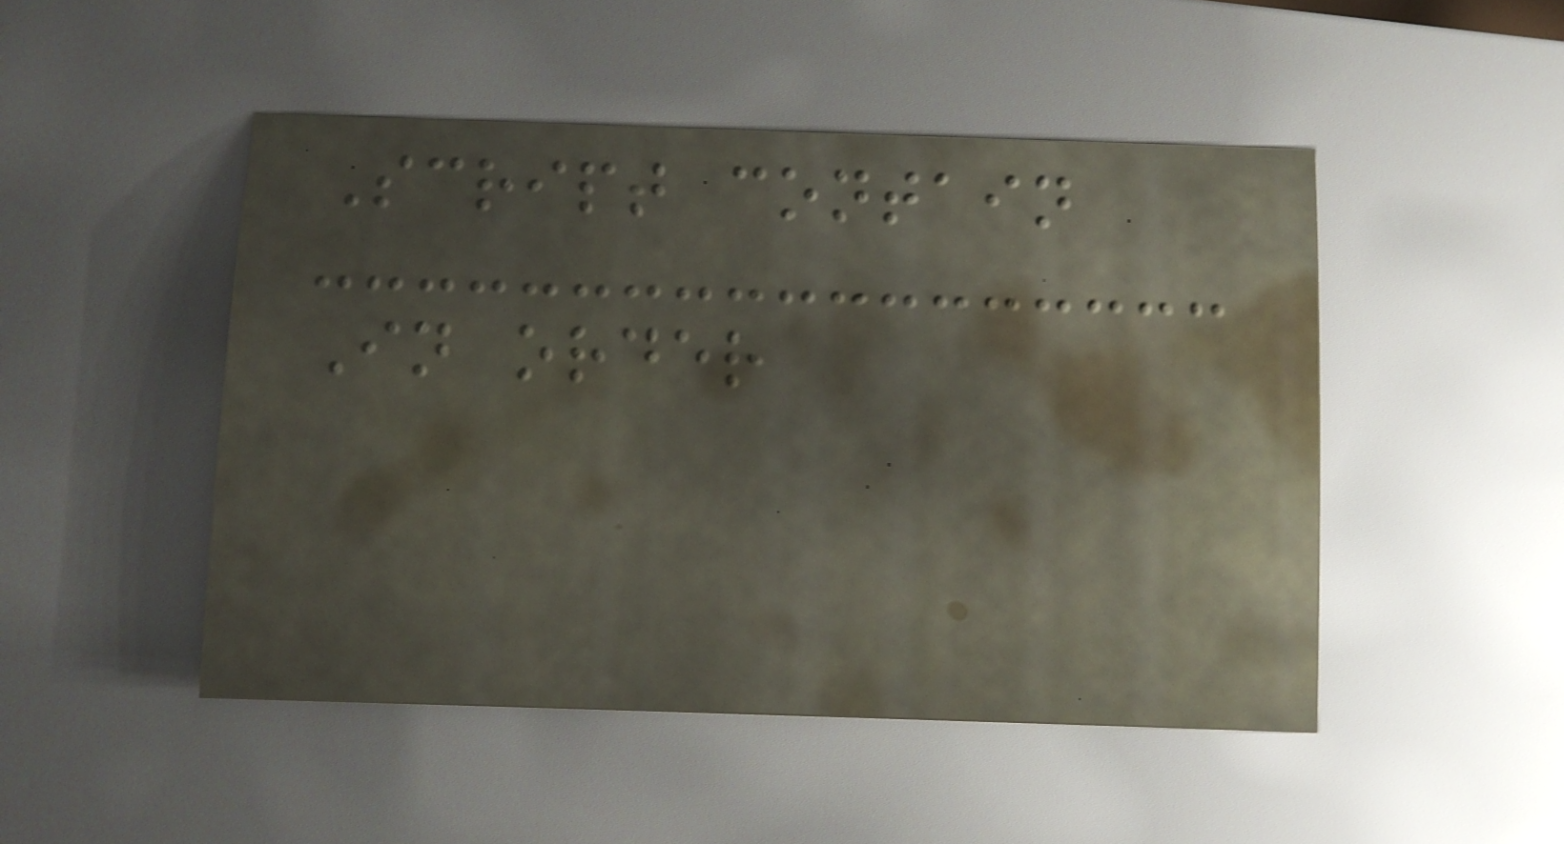Script contain
In order
